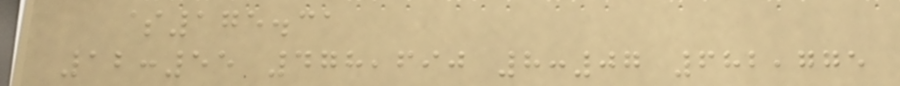$175.31
12:55 478,690 8:07 682,775
